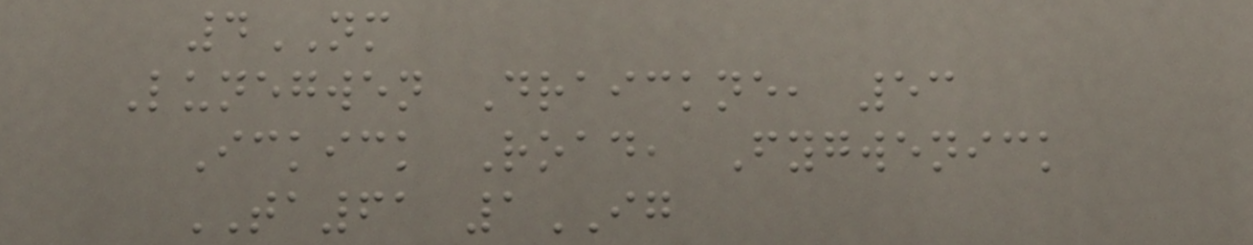4NM
Lunegwen Draickne, 53
Ickick Road, Fygwenick
TA61 1IG
